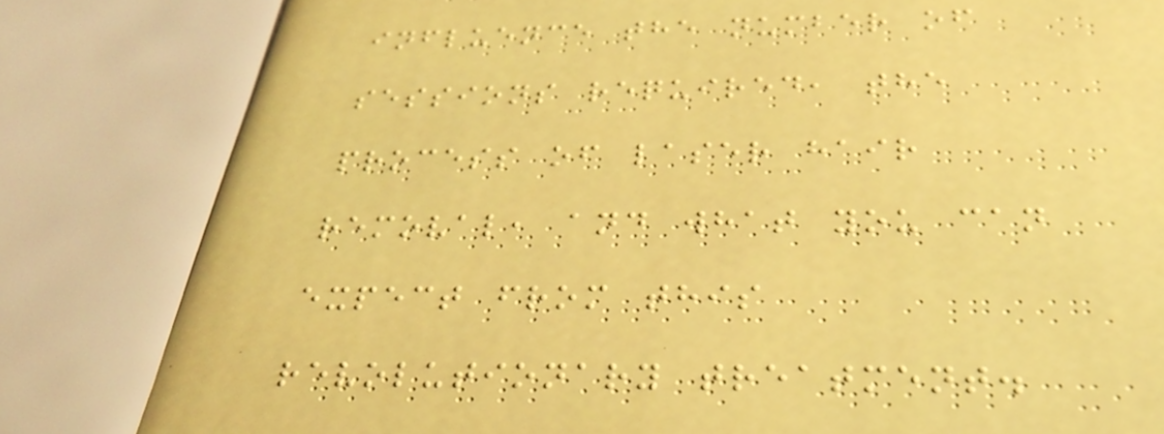influence the number of
sessions required, the
process of laser hair
removal, and what you can
expect from this
revolutionary treatment.
